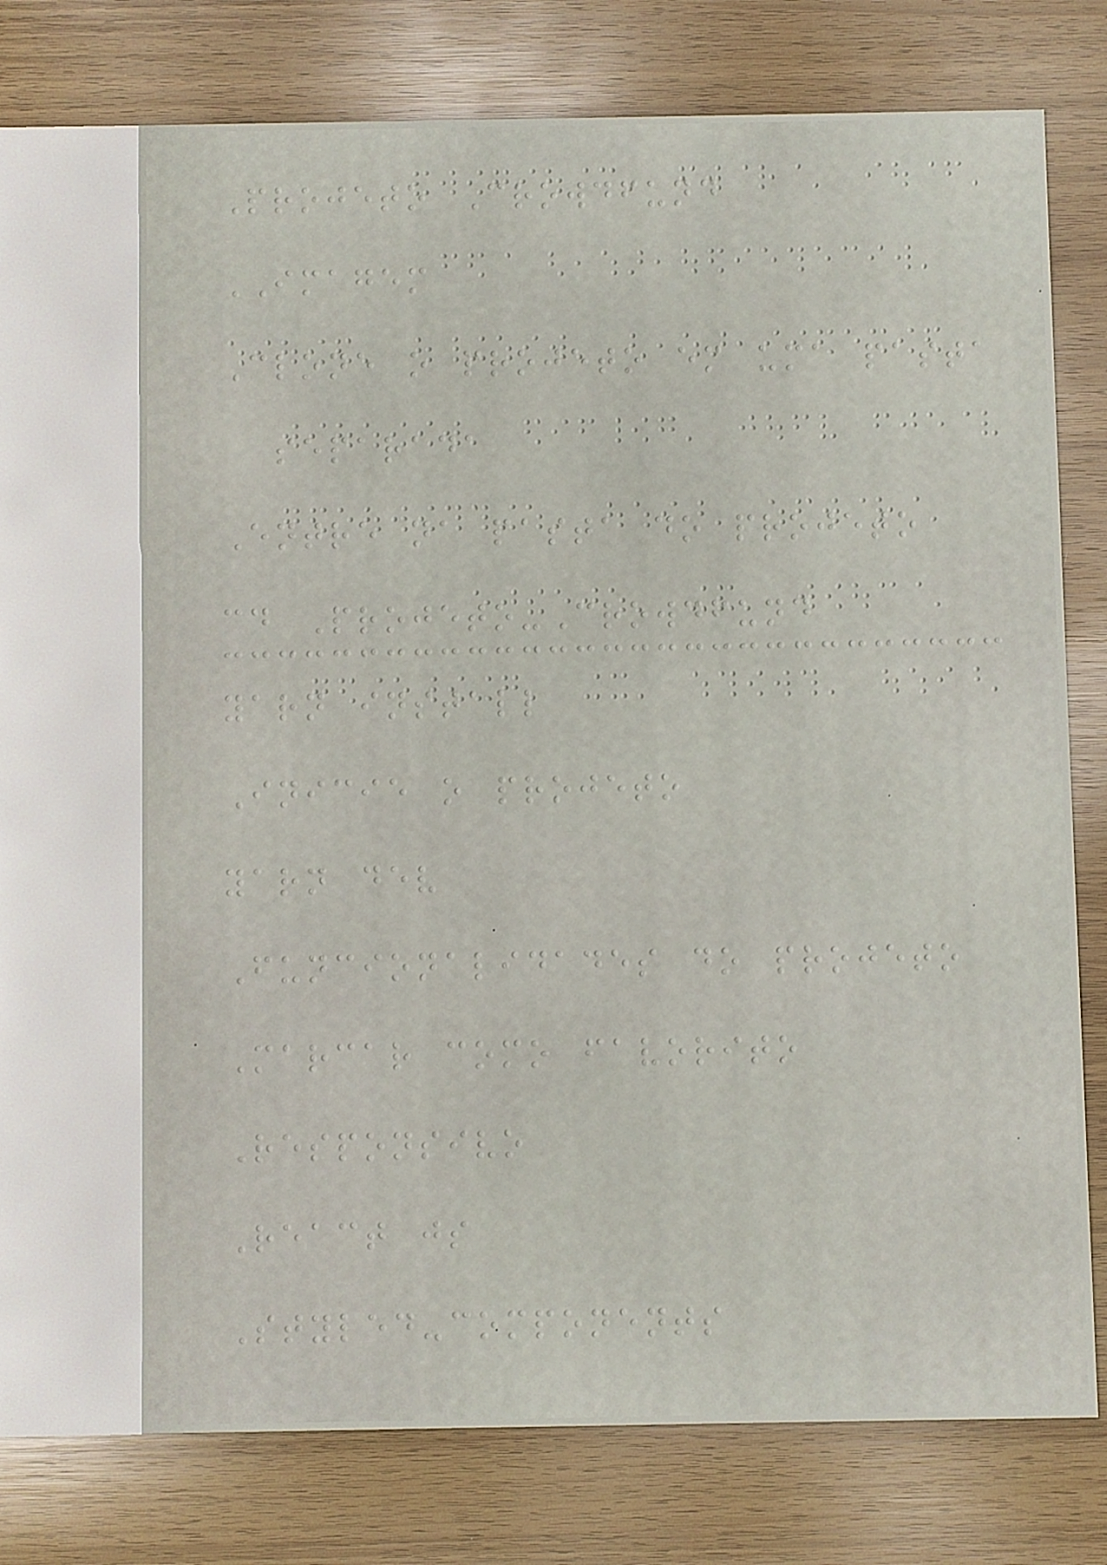Projeto Crowdfund
IMAGEM
Clone o projeto em uma pasta
separada
Entre na pasta do projeto
cd Projeto-Crowdfund
yarn install
Inicie o projeto
yarn dev
Funcionalidades do projeto
Marcar como favorito
Responsivo
React js
Styled-components
